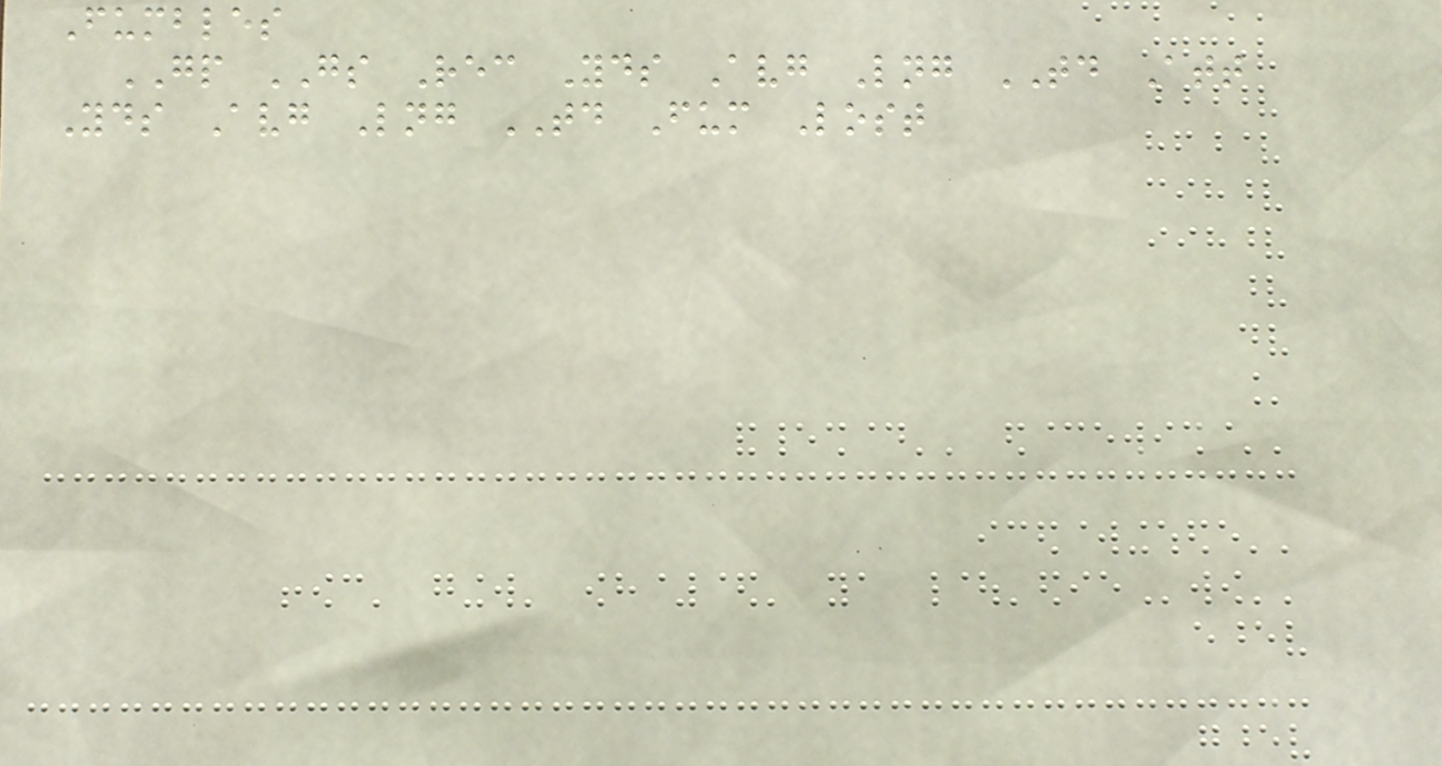Fumbles
GP GS Rec Yds Avg Lng TD Att
Yds Avg Lng TD Fum Lost
